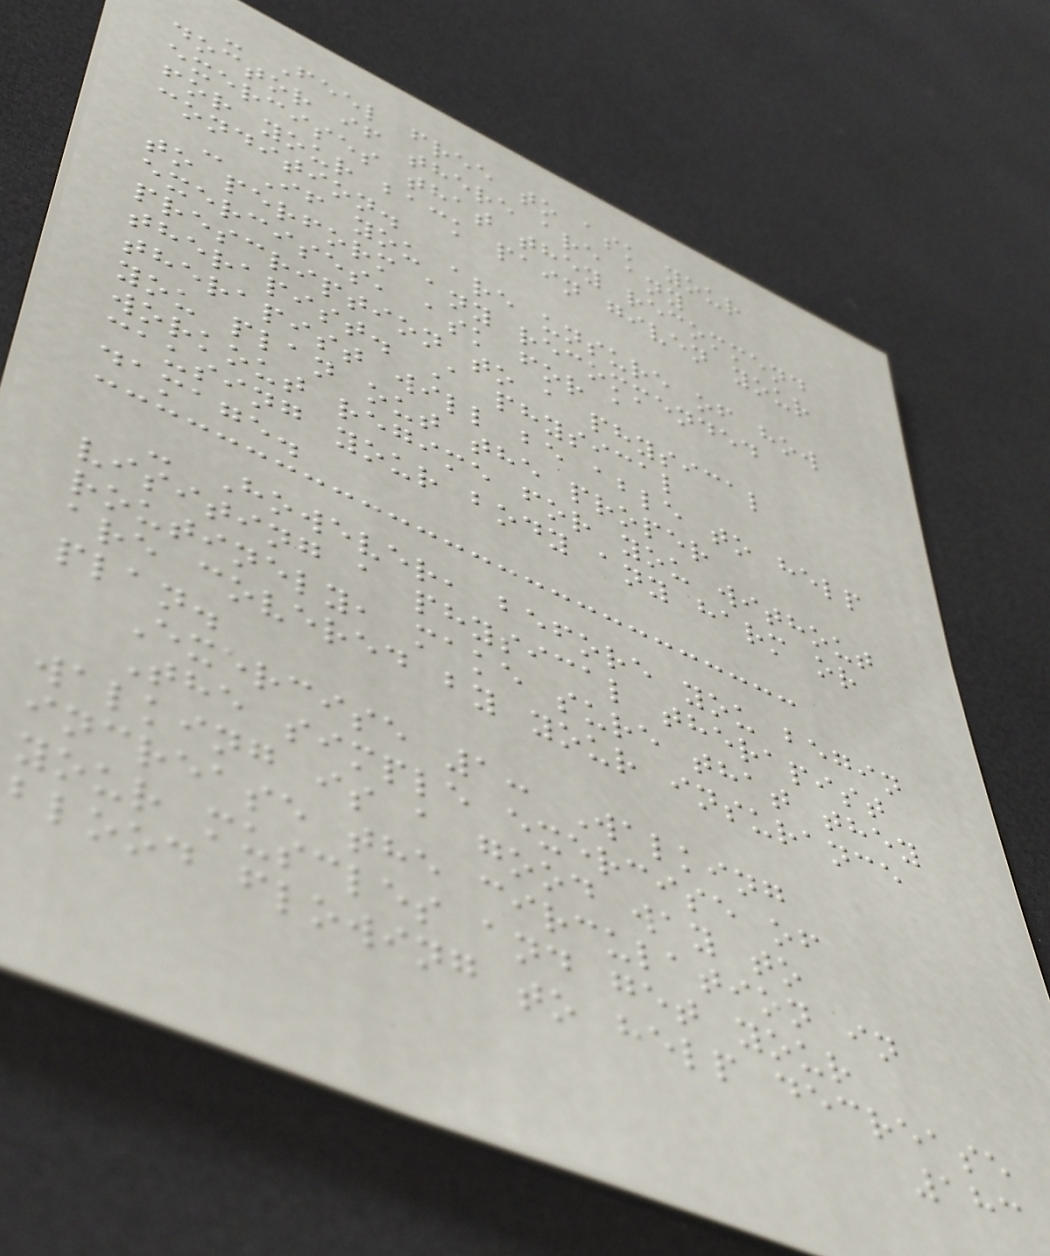- Feel free to ask your
doctor if there are any
exercises that they recommend
for your back pain given your
condition.
- If you are unsure of how
to perform any recommended
exercises, ask for a
prescription to a physical
therapist. A physical
therapist will be able to help
you plan out the proper
workout regime for you without
causing your body any harm or
damage.
- However, before you begin
visiting a physical therapist
routinely, make sure that they
are covered by your insurance
plan.
Exercise 1: Walking
The simple exercise of
walking is a good way to
increase the circulation in
your muscles and get your
blood flowing to help decrease
183
